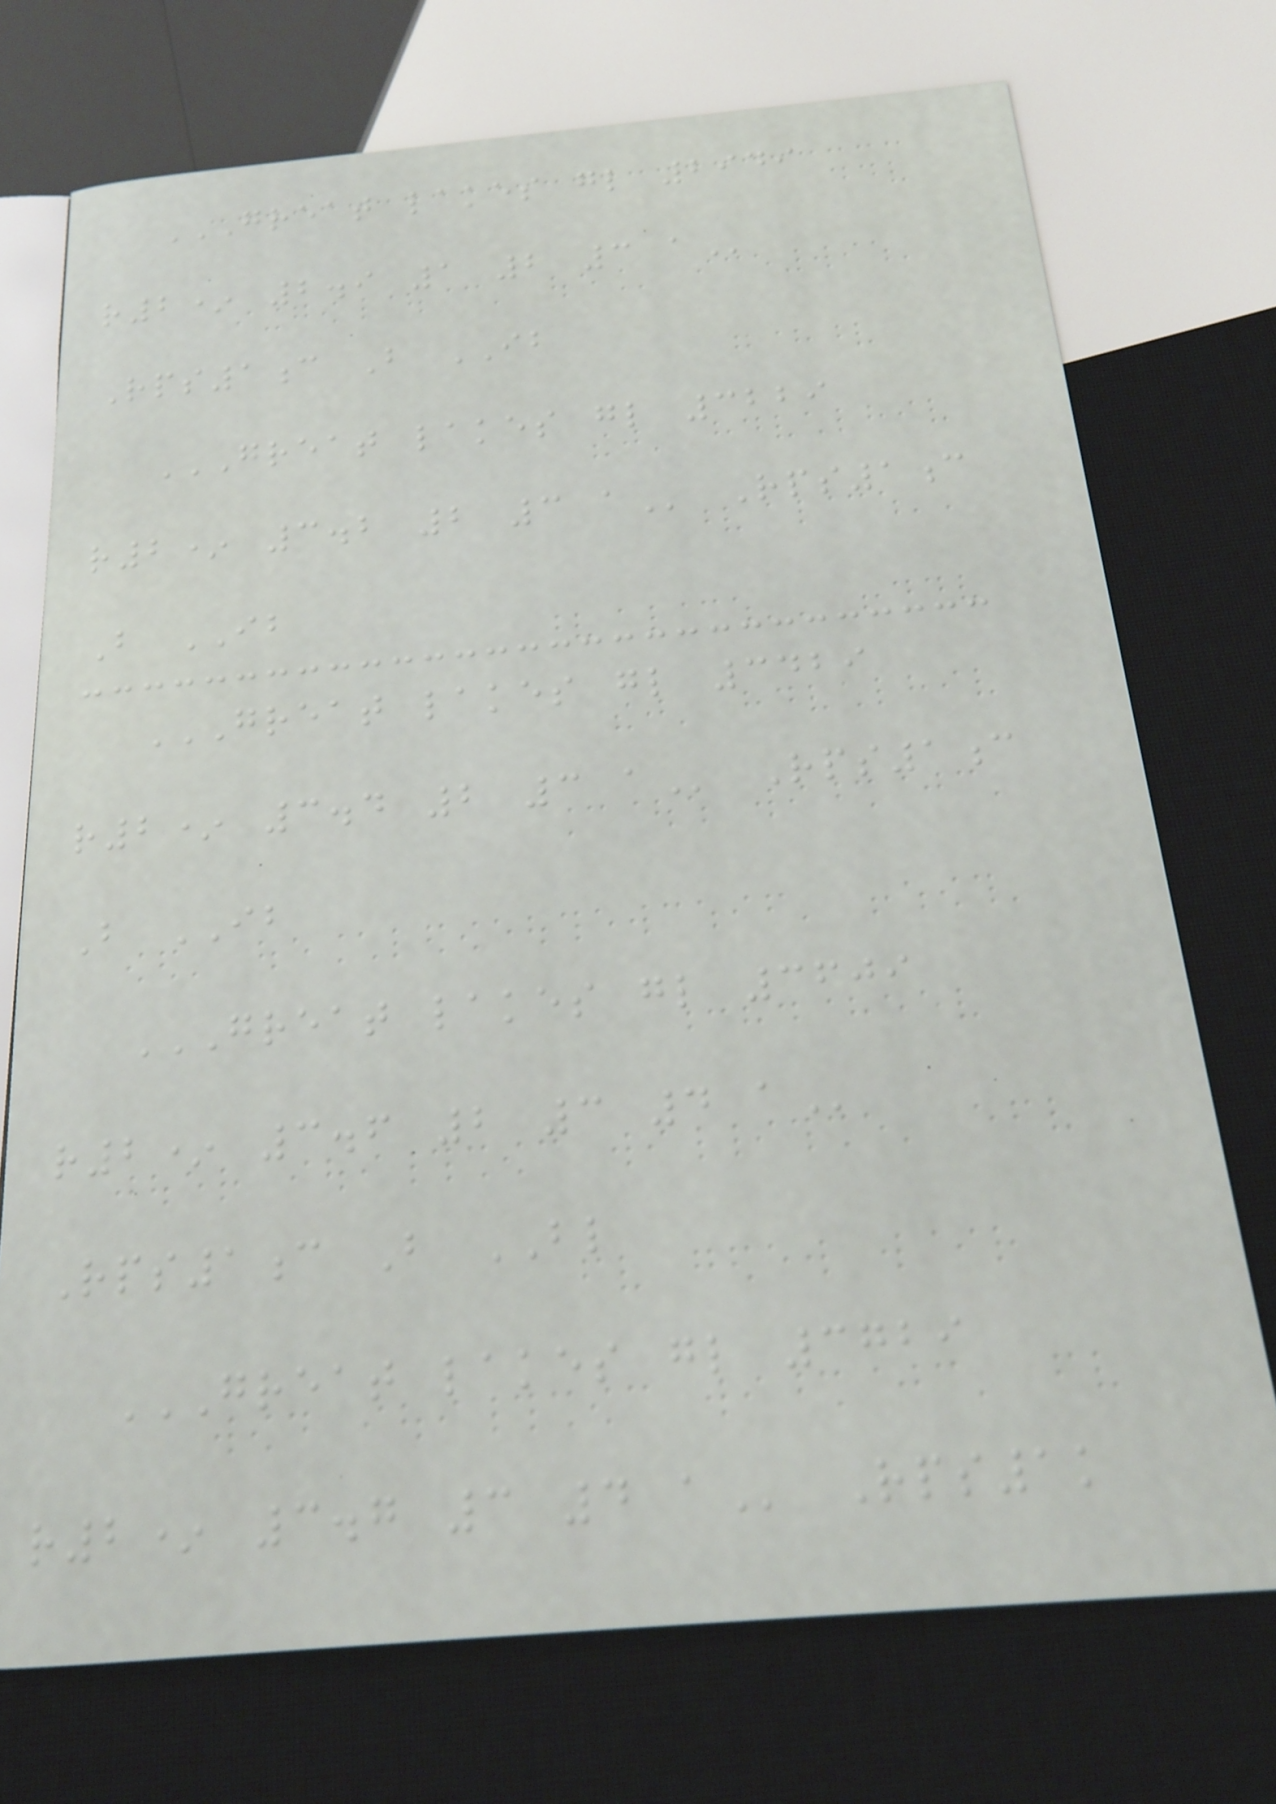GREAT LAKES GL 2949
R2* 2.9 1 2 3 A
Rps1c B IB
GREAT LAKES GL 3229
R2* 3.2 2 3 A Rps1c
B IB
GREAT LAKES GL 3429
R2* 3.4 2 3 A Rps1c
B IB
GREAT LAKES GL 3609
R2* 3.6 2 3 4 A
Rps1c B BL
GREAT LAKES GL 3729
R2* 3.7 3 4 A Rps1k
